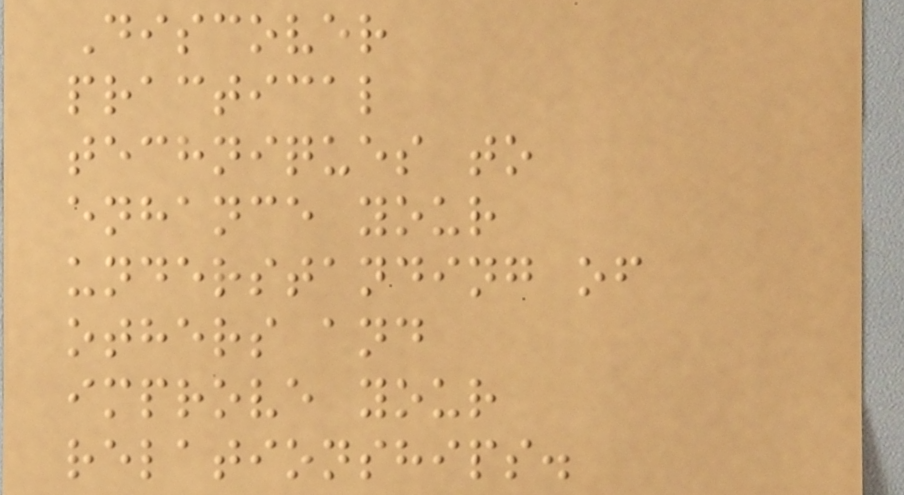Discover
practical
techniques to
enhance your
understanding of
others and
improve your
relationships.
